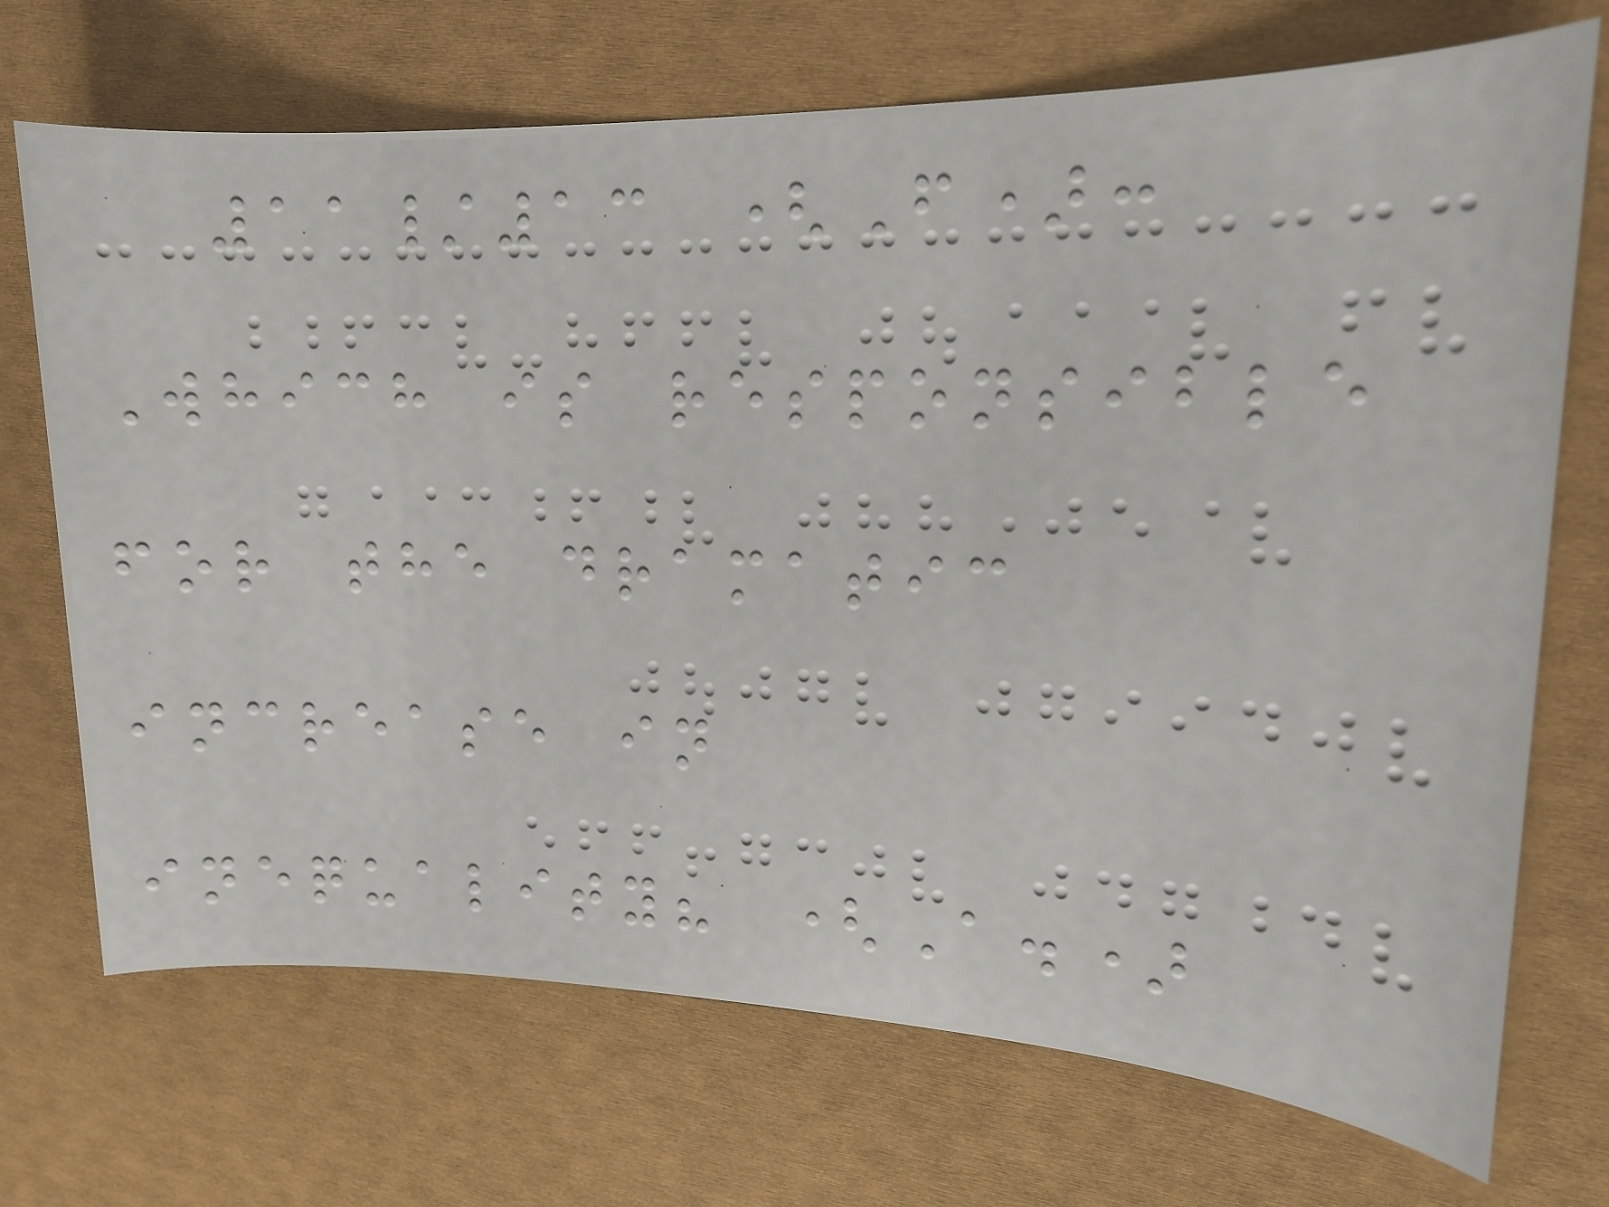11/13 (F):
Which is responsible
for the dramatic
increase in
inequality? (A.)
